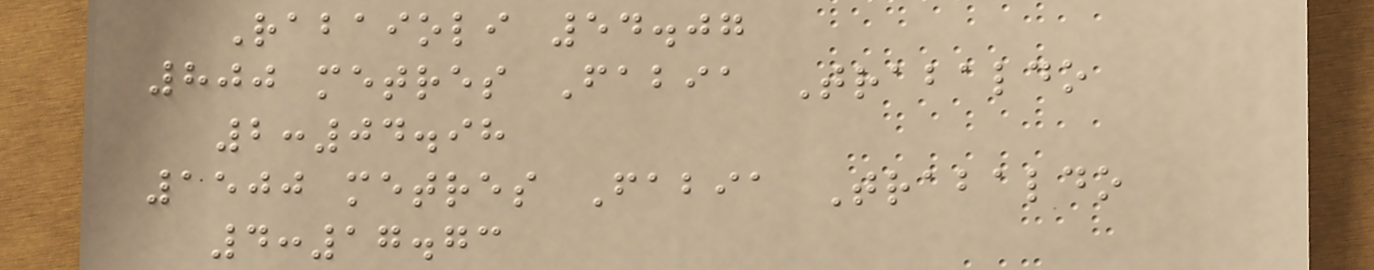Rabaioli 54.07
800 metres Fabia Trabaldo
2:04.98
1500 metres Fabia Trabaldo
4:17.73
